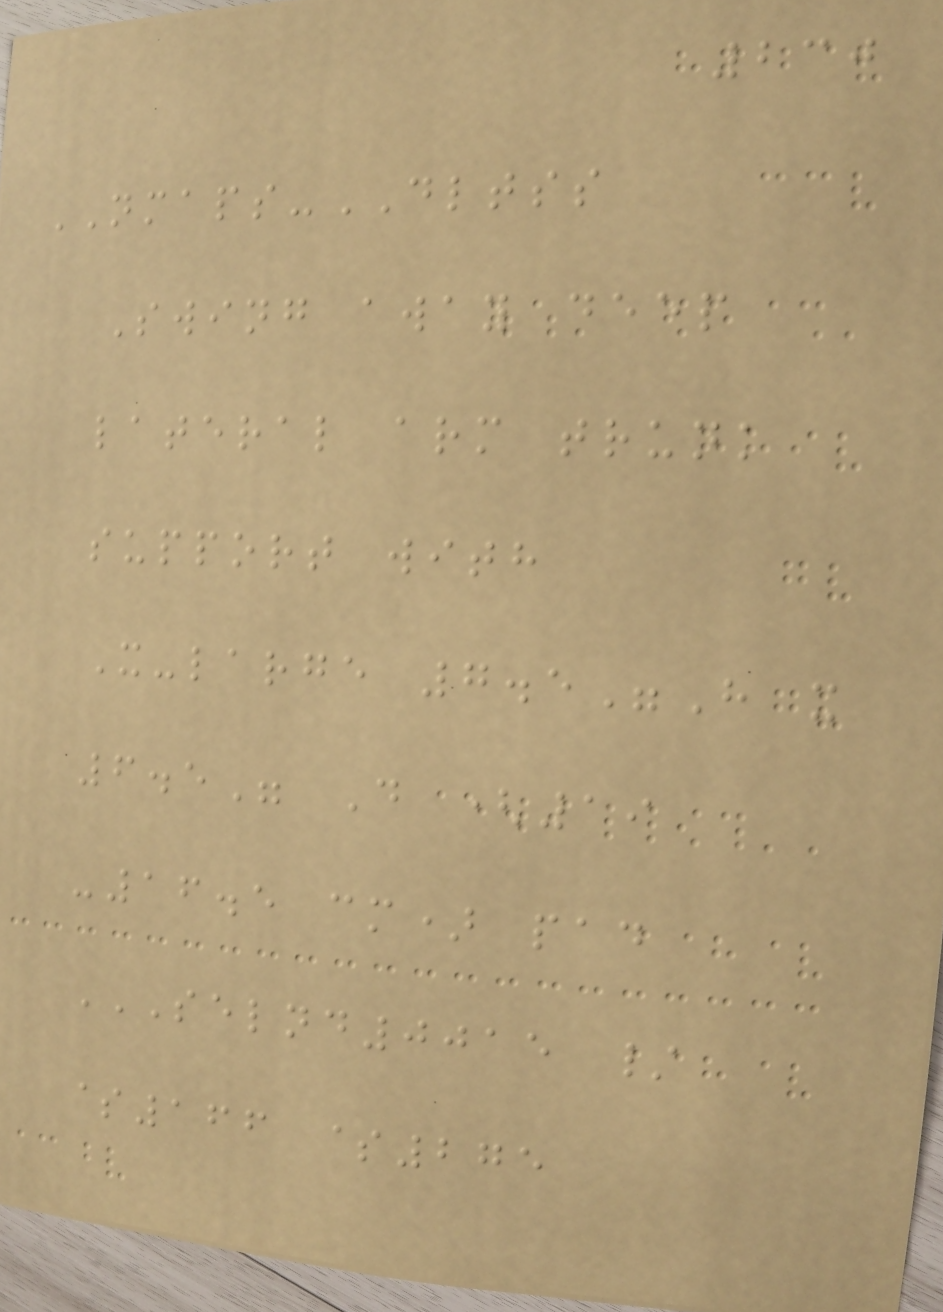230
NMAPS-DLTSS
Swing away deep
lateral arm trunk
support with
X-large 7.5"H x
6.5" D (19
-16.5 cm) pad
SELND0015 /
$166 $275
